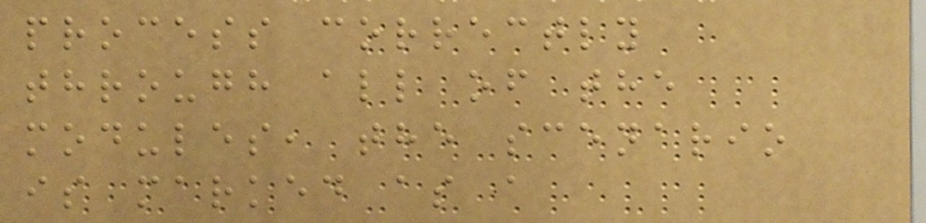process correctly
through all of the
modules, the scenario
is marked as a
